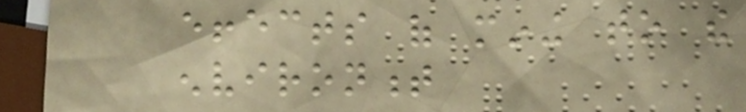effects of mining to the
environment
